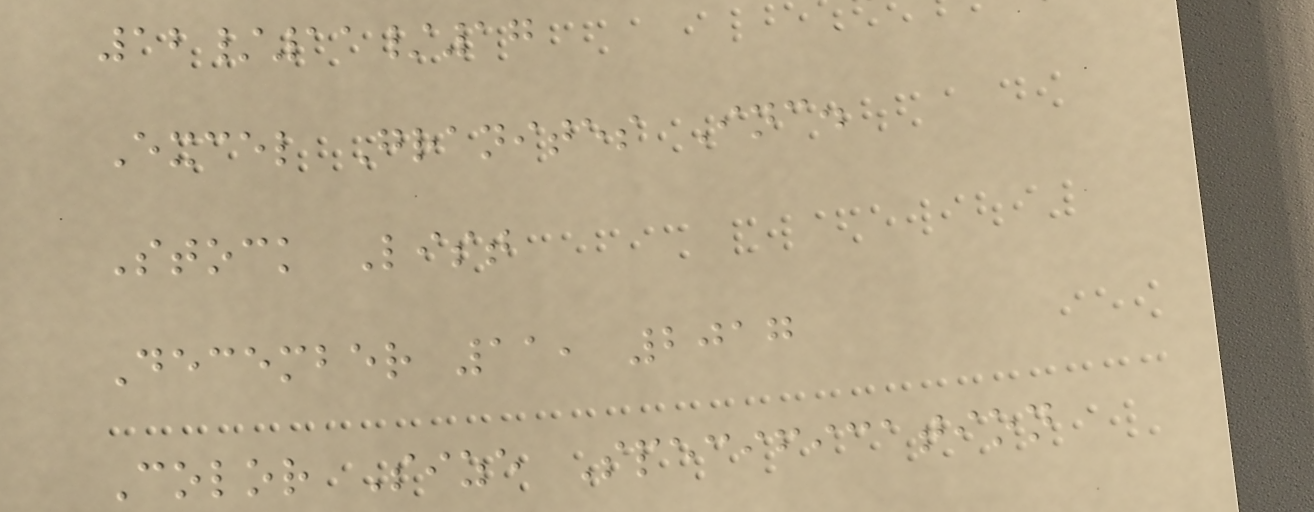12/11/17
Excel Granites Inc.
Stock List
December 11, 2017
Color Size Specification
